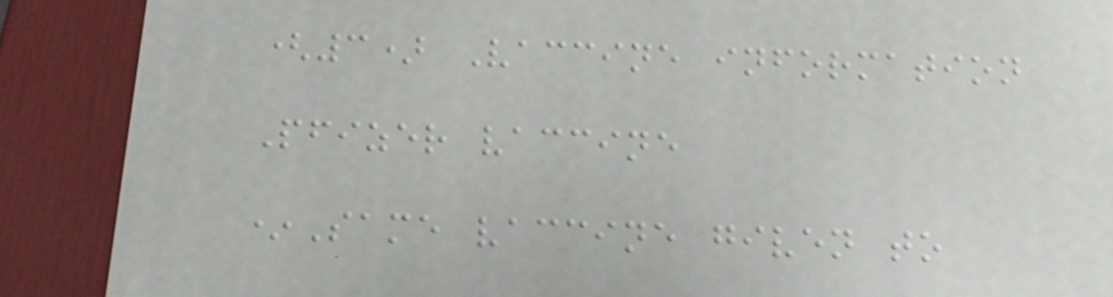(3) Vaccine information
Pfizer vaccine
*Same vaccine given to
